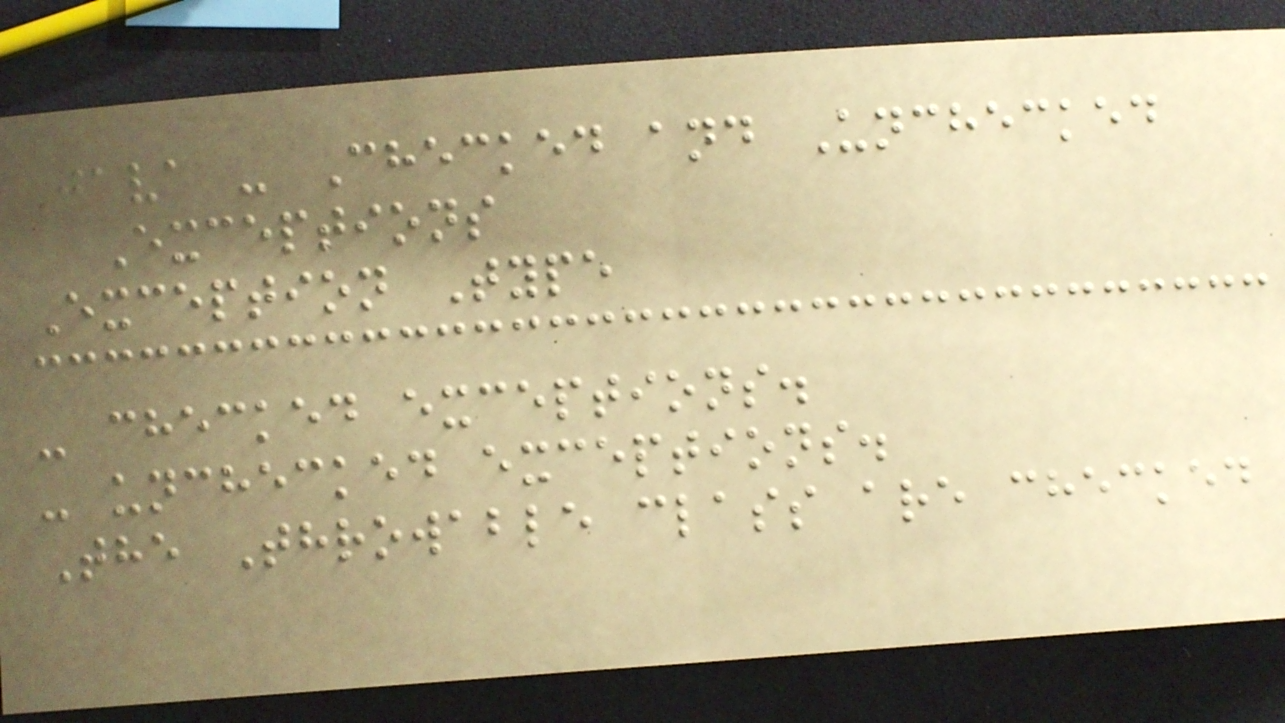Java - Checked and Unchecked
Exceptions
Exception Type
- checked exceptions.
- unchecked exceptions.
The Throwable class are checked
